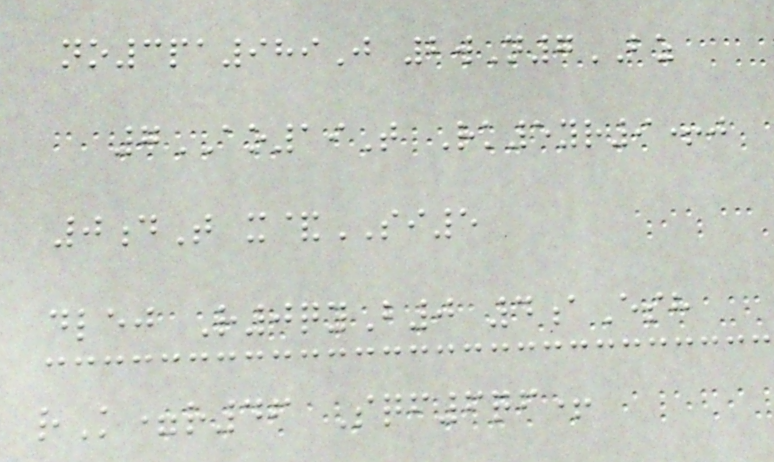no3pa989J 2wN7BZ
7AO19T Rk5yr9+j
0dT x&SI5
dlej R0qyB0 4aEsh
rK=r46 Sqf6qf+
